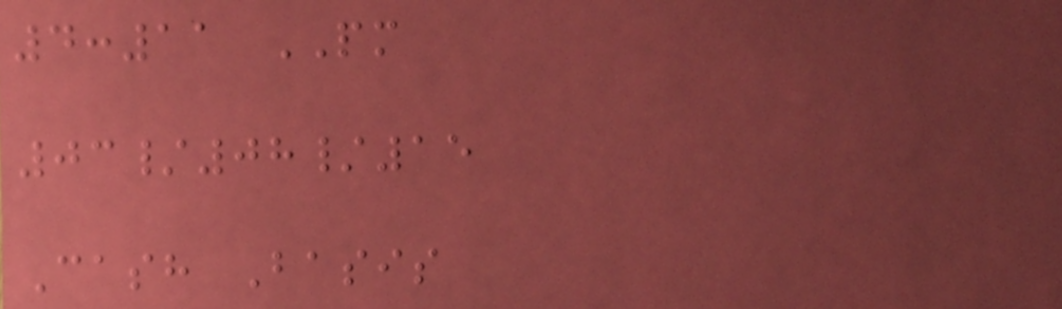4:11 PM
03/08/15
Cash Basis
